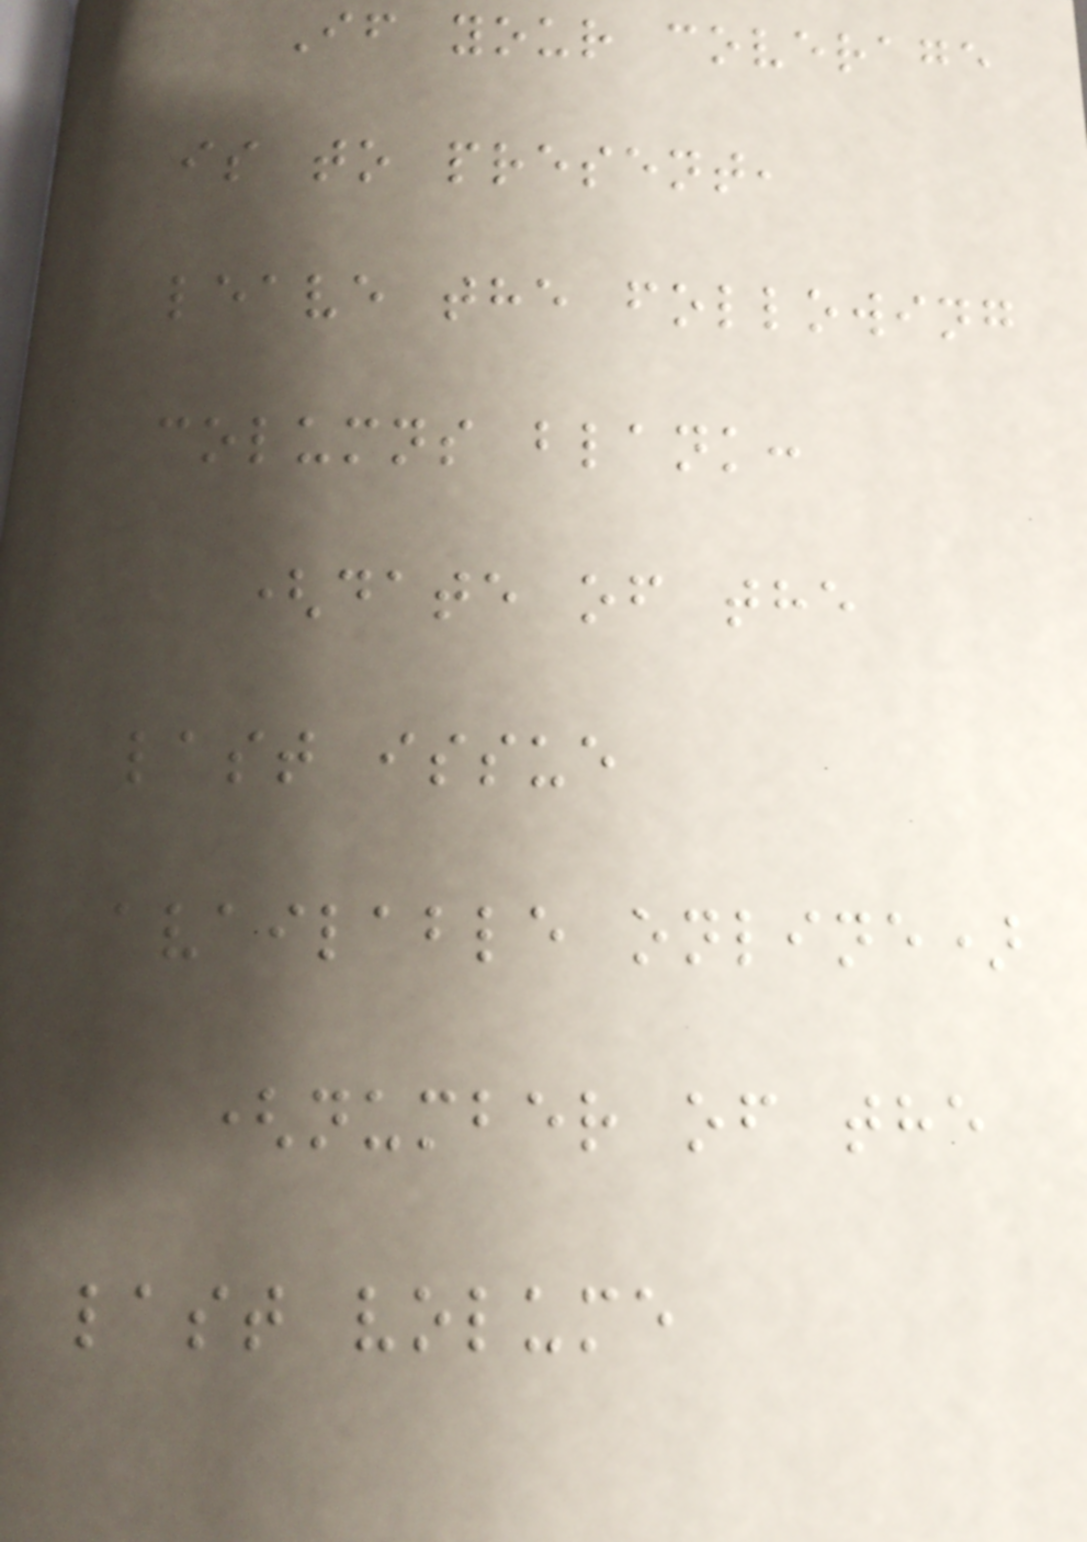If your coverage
is to present,
leave the following
columns blank:
(date of the
last issue
available online)
(number of the
last volume
